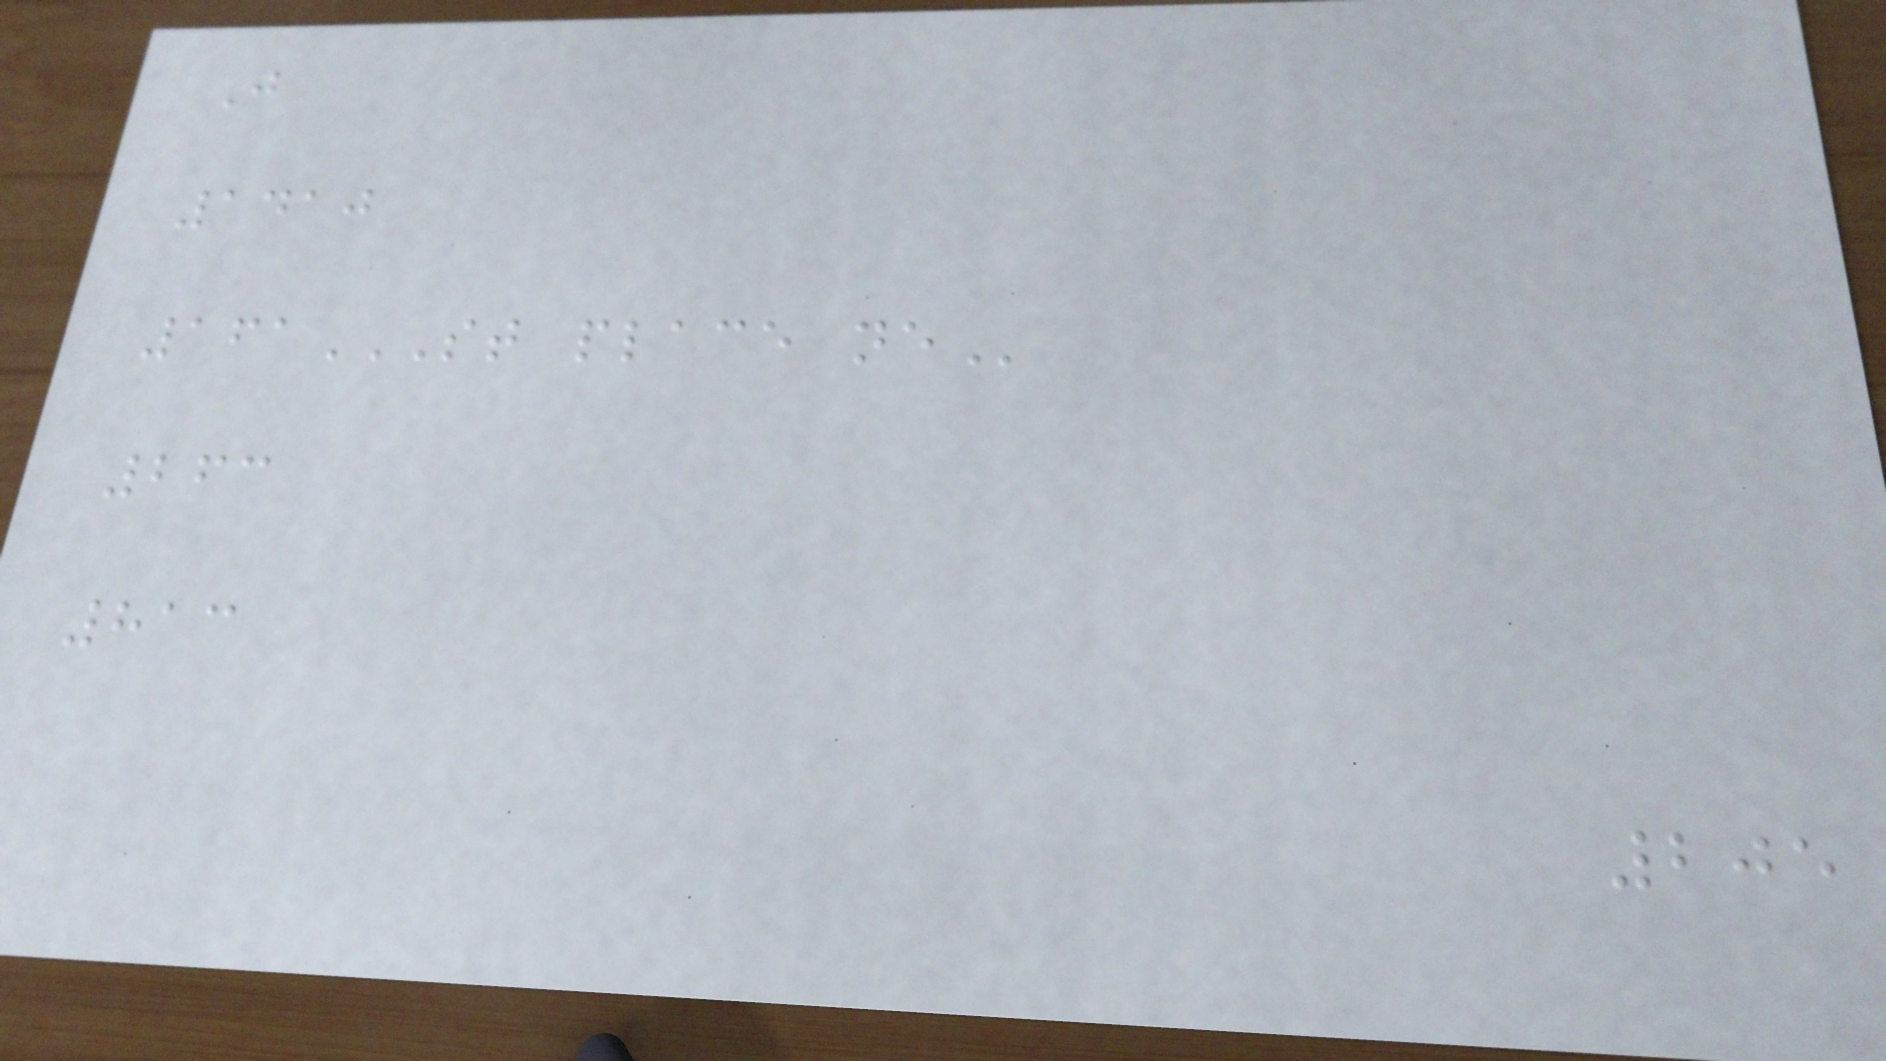J
1410
161ST PLACE NE
263
813
205
